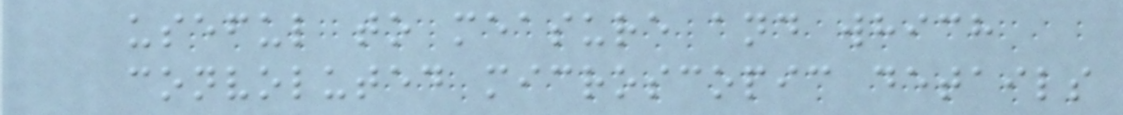useful to measure and which
convoluted microscopic details
